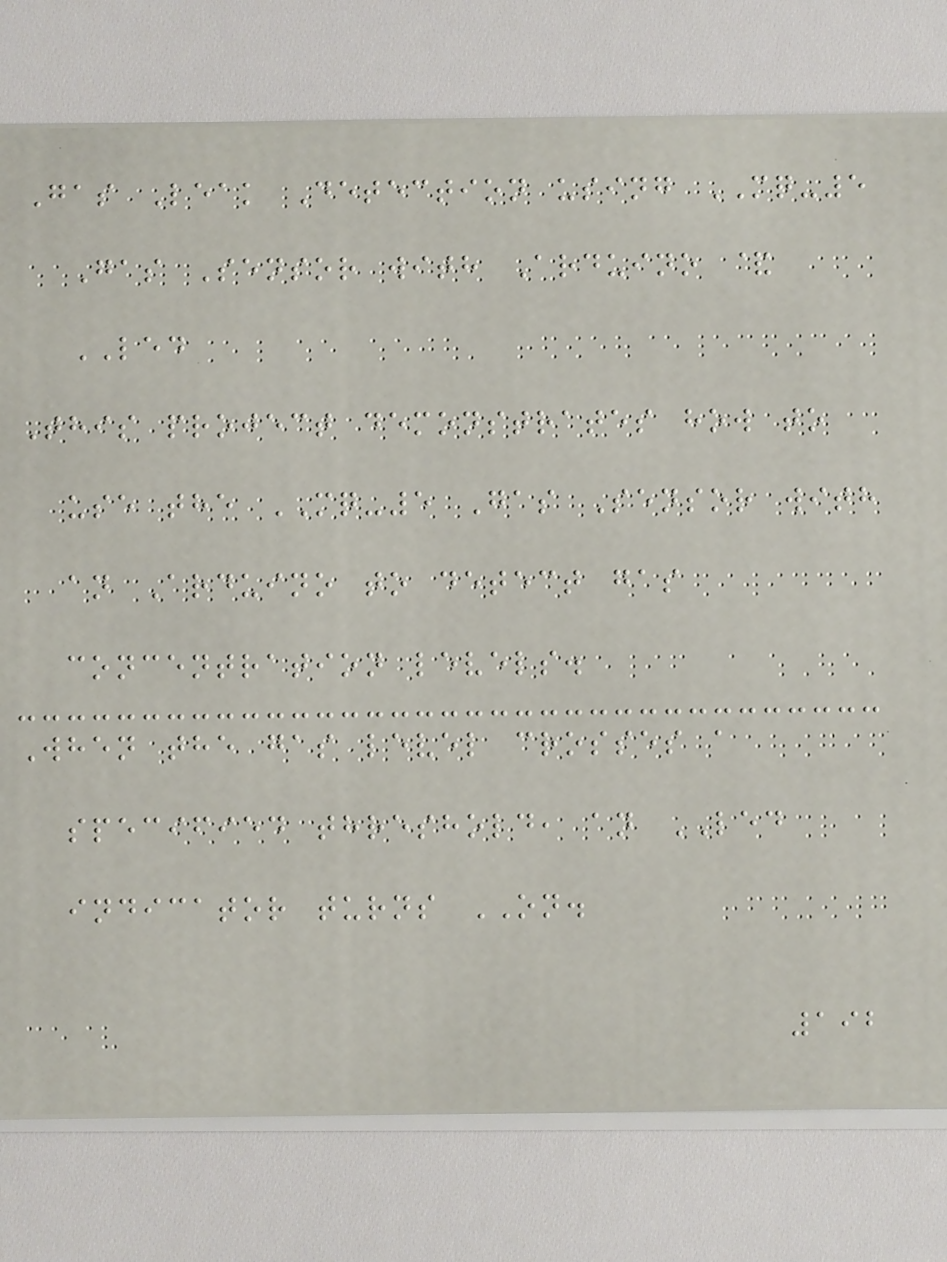Gas Leak Detection using MQ-5
Gas Sensor with Arduino &
LED
This project demonstrates how to
use the MQ-5 Gas Sensor with
an Arduino to detect gas
concentration levels.
When the gas level crosses a
specified threshold, an LED
indicator turns ON.
192
